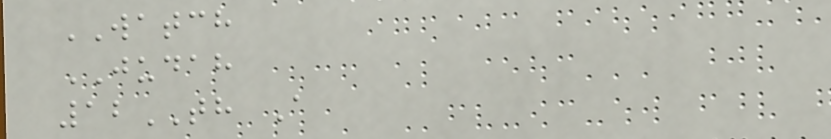WATCH
JUDAH
12TH A
